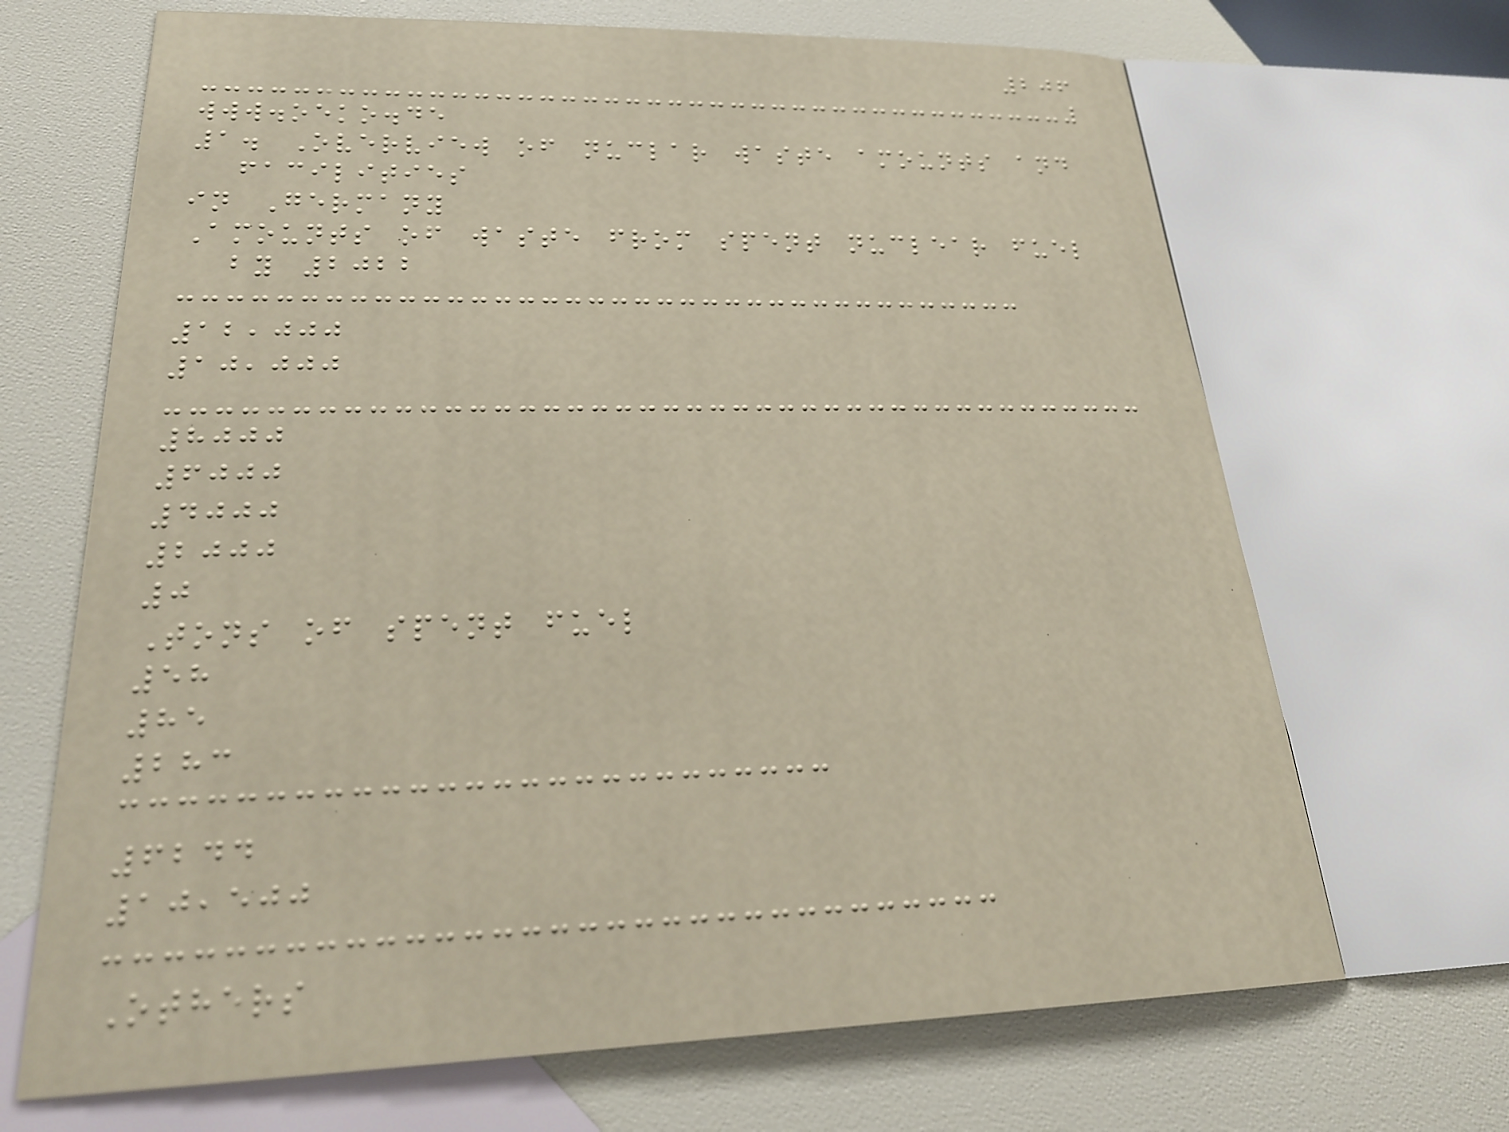206
www.oeko.de
1. Overview of nuclar waste amounts and
facilities
in Germany
Amounts of waste from spent nuclear fuel
by 2022
12,000
10,000
8000
6000
4000
2000
0
Tons of spent fuel
58
85
283
6244
10,500
Others
